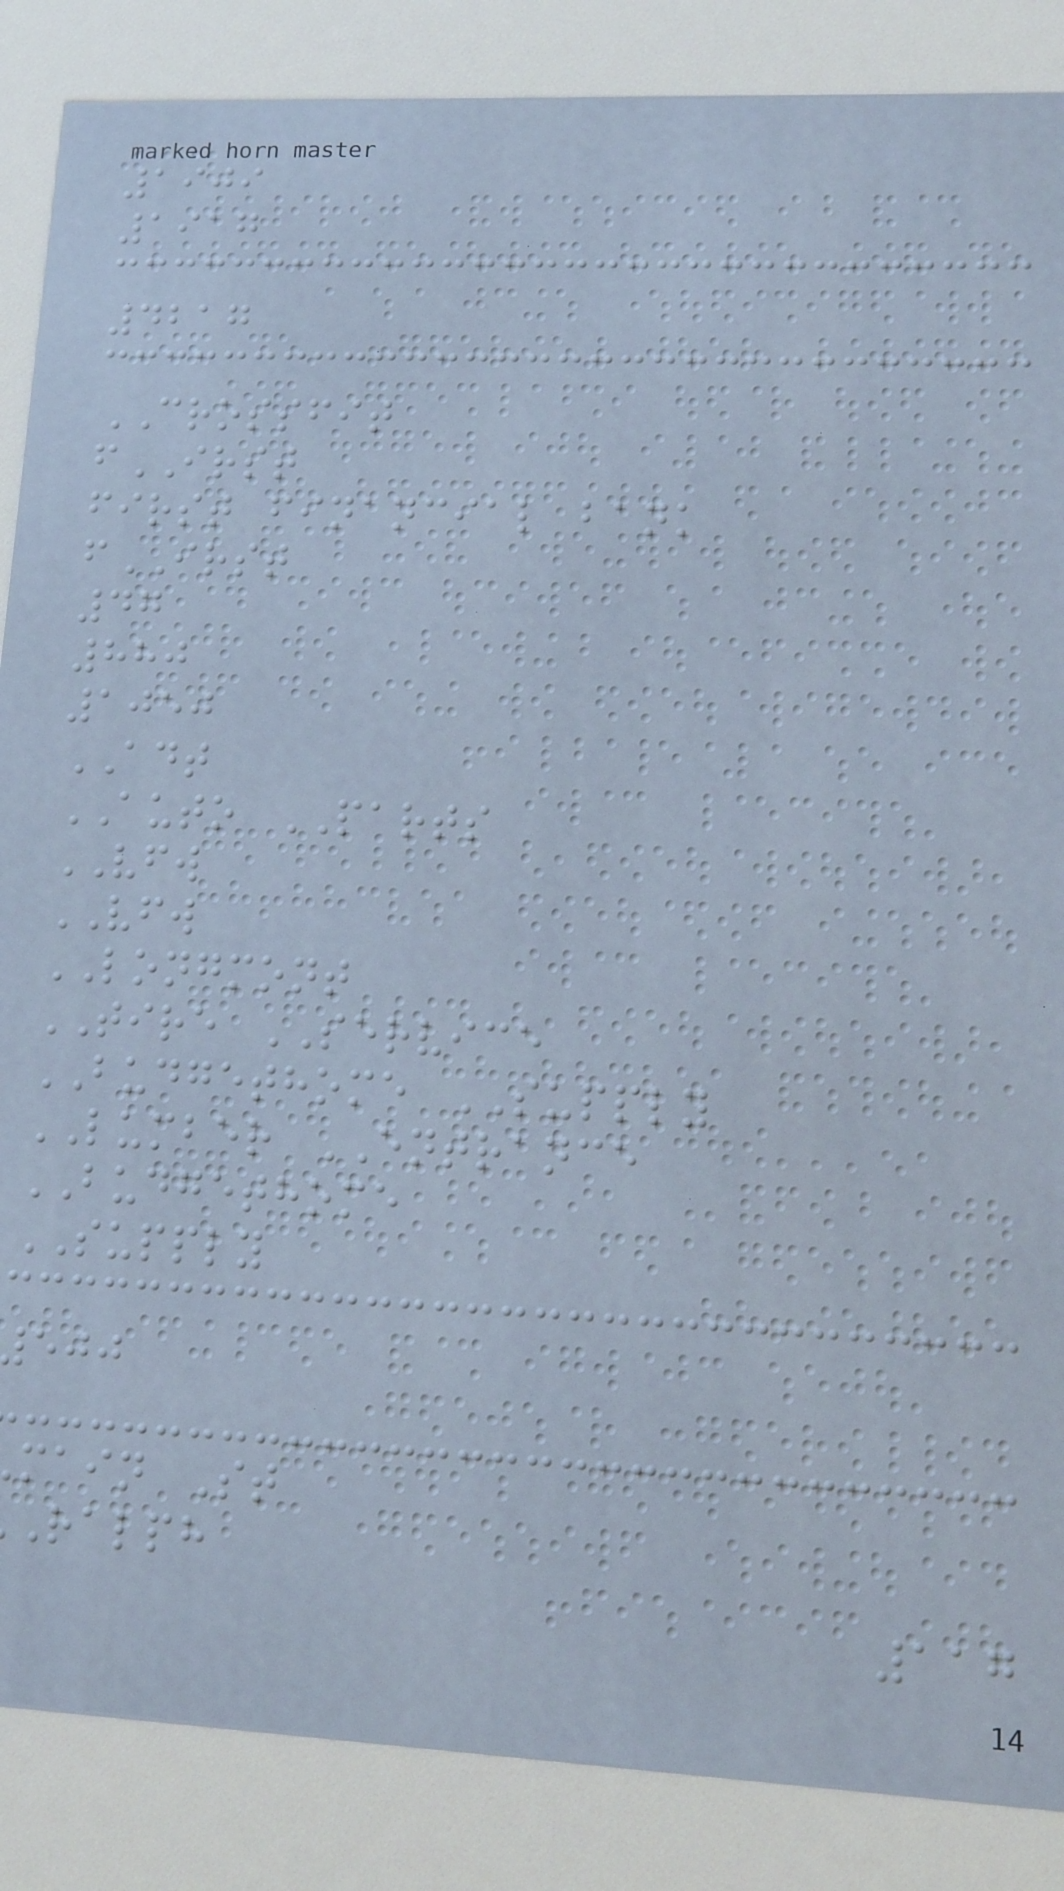1909
1917
4217
CROSSFIT
fIRST
first financial bank
fIRST
47
880
1050
ADT
AUTO PARTS
VFW
VFW
LONGMONT
TIRE SERVICE
BUDGETHOME SUPPLY
LUMBER ENTRANCE
BUDGETHOME
SUPPLY
main St
ralph
117
